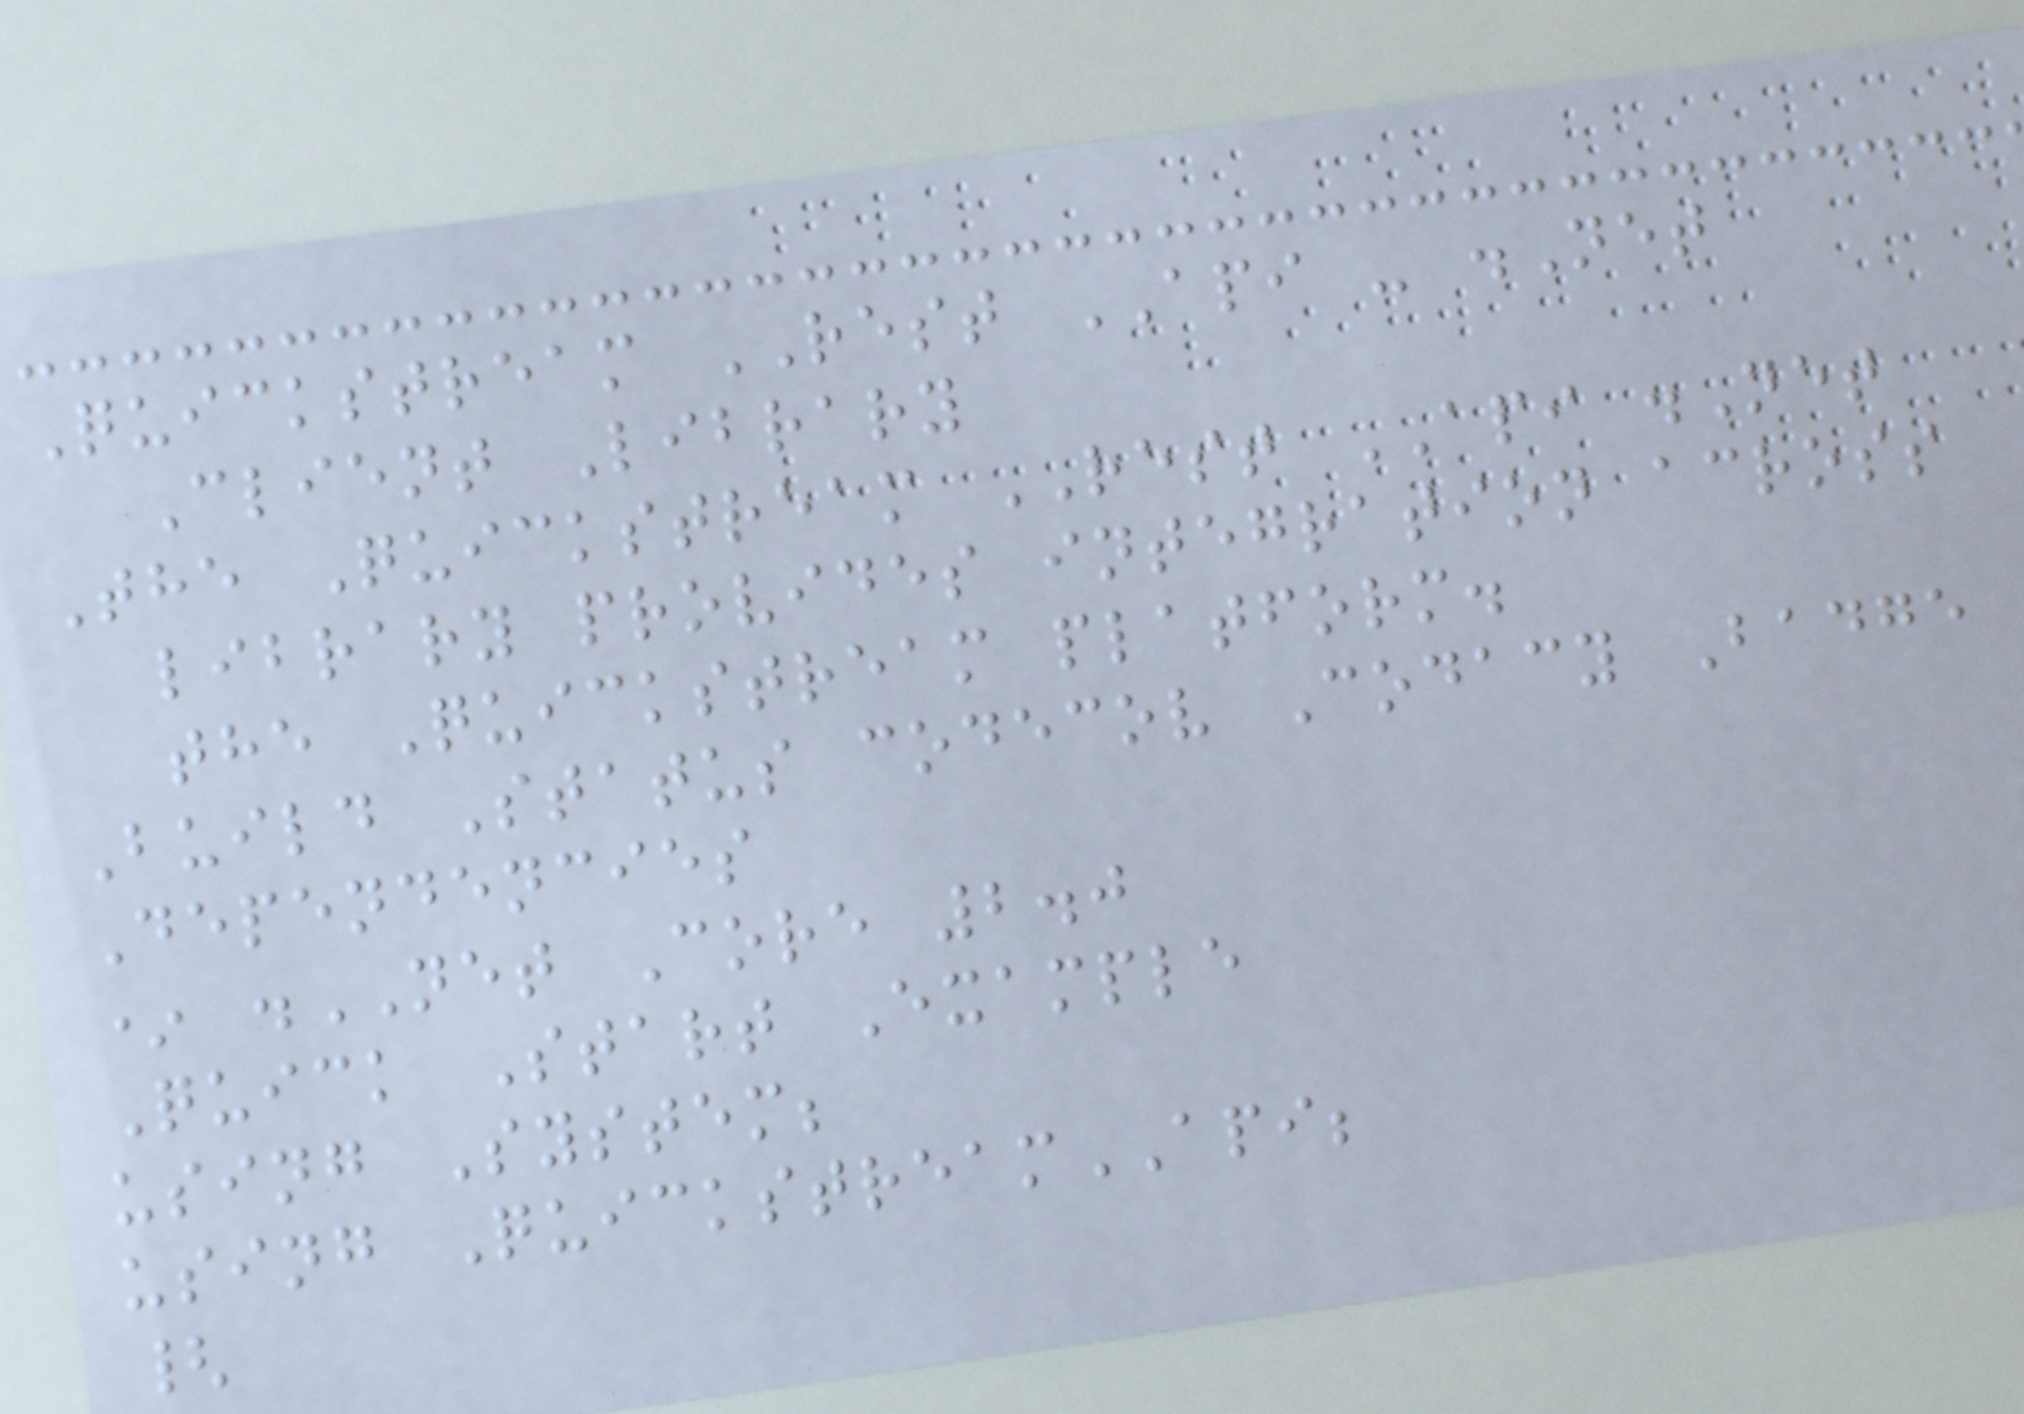Quickstream REST API - .Net
Client Library
The Quickstream REST API .Net
library provides integration across
the Quickstream platform.
Build Status codecov Codacy Badge
Dependencies
* .NET Core 2.0
Quick Start Example
using System;
using QuickstreamAPI;
{
